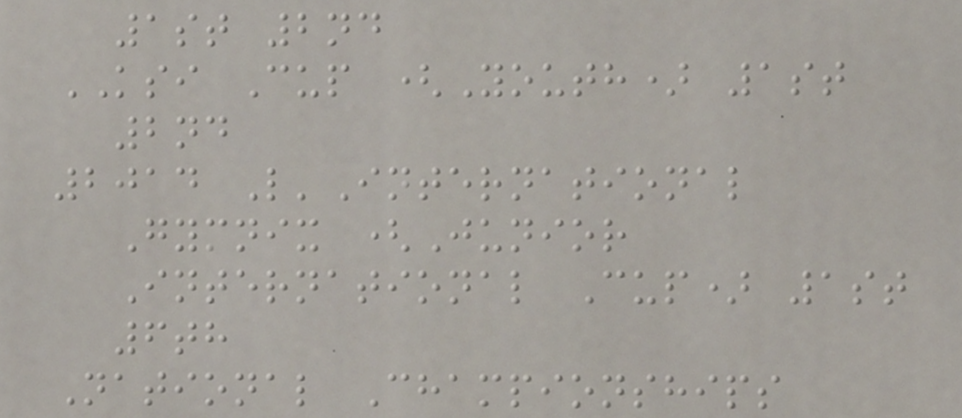1st 2nd
KSI Cup (Youth) 1st
2nd
2014 L'International
Gymnix (Junior
International Cup) 1st
6th
National Championships
